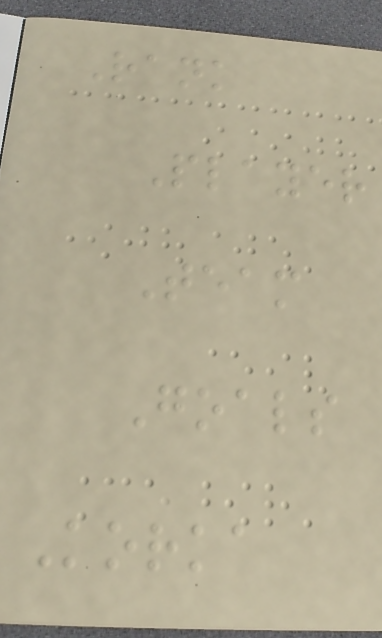Rank
Player
Team
Goals
Korka
